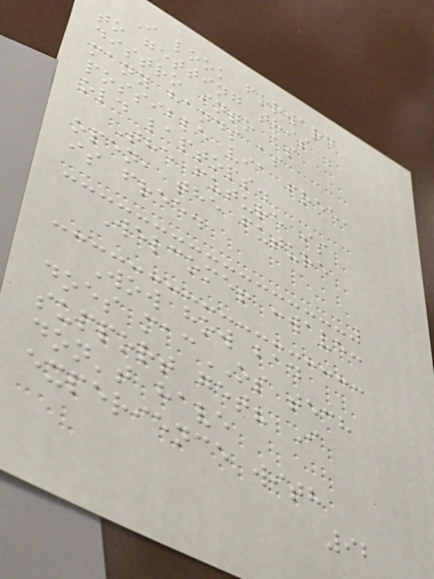I look forward
to getting this
distro into as
many hands as
possible via free,
old laptops.
The future is
open, the future
is free.
Welcome! :wave:
Wow how bad
does macOS tech
support get? I
don't have
experience with
92
